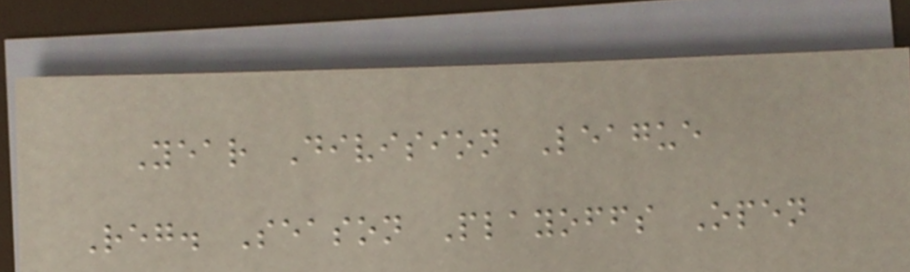Year Division League
Reg. Season Playoffs Open
